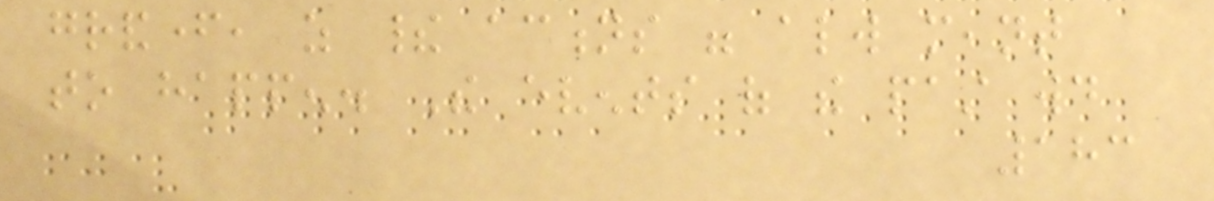grandfather, as their actions were always meant
to happen. The events of the past would
183
